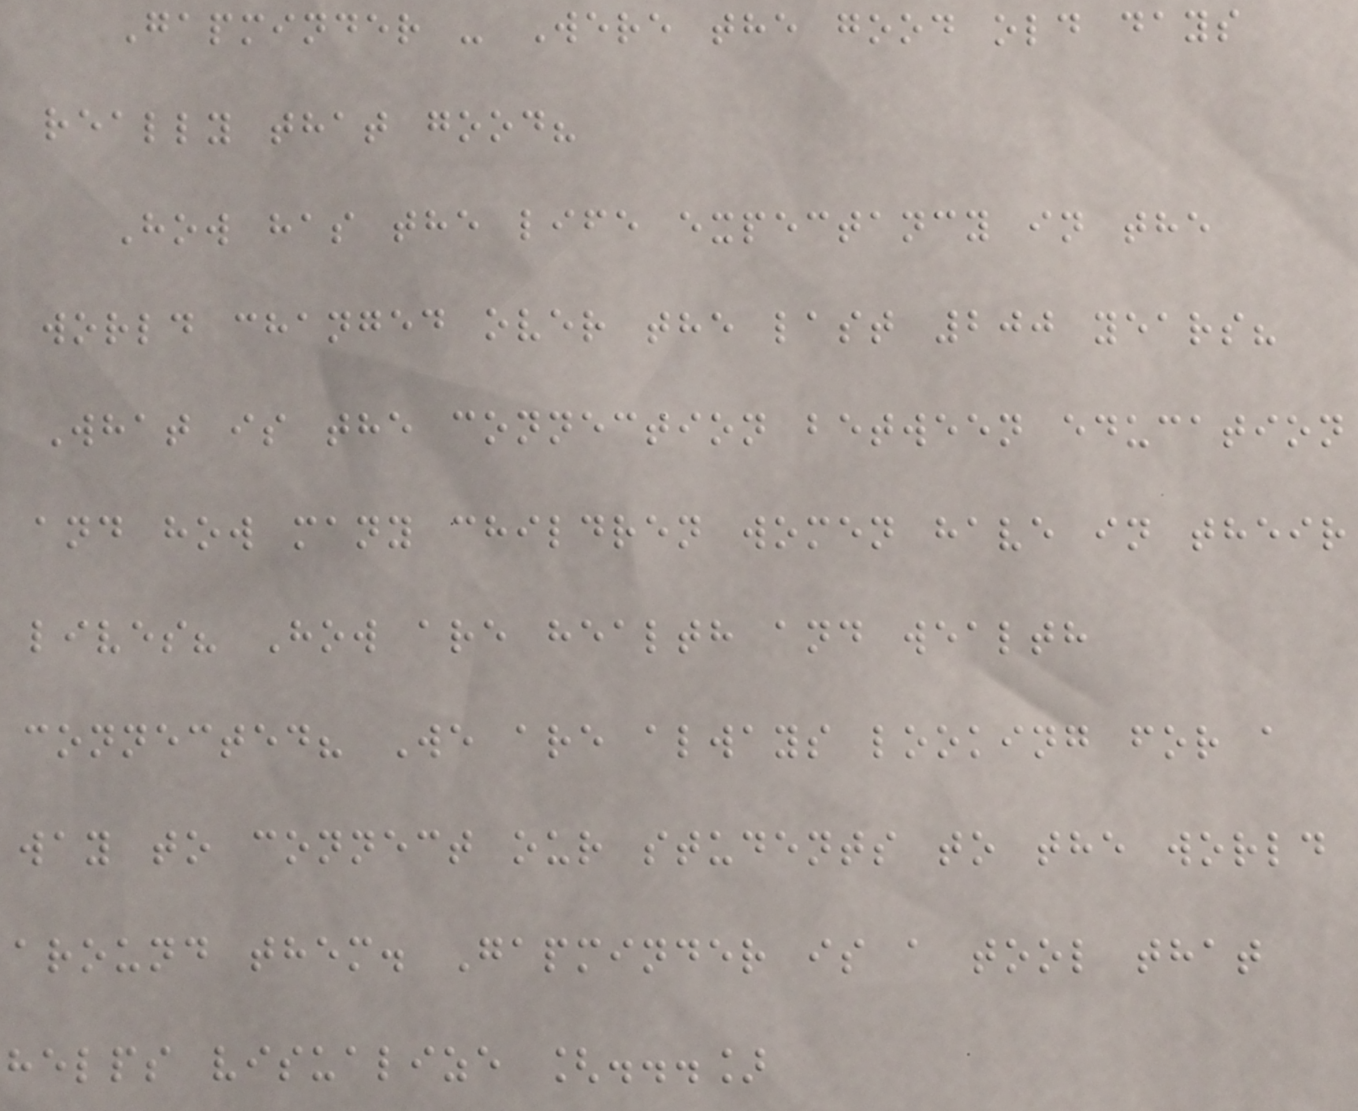Gapminder - Were the good old days
really that good?
How has the life expectancy in the
world changed over the last 200 years?
What is the connection between education
and how many children women have in their
lives? How are health and wealth
connected? We are always looking for a
way to connect our students to the world
around them. Gapminder is a tool that
helps visualize [...]
